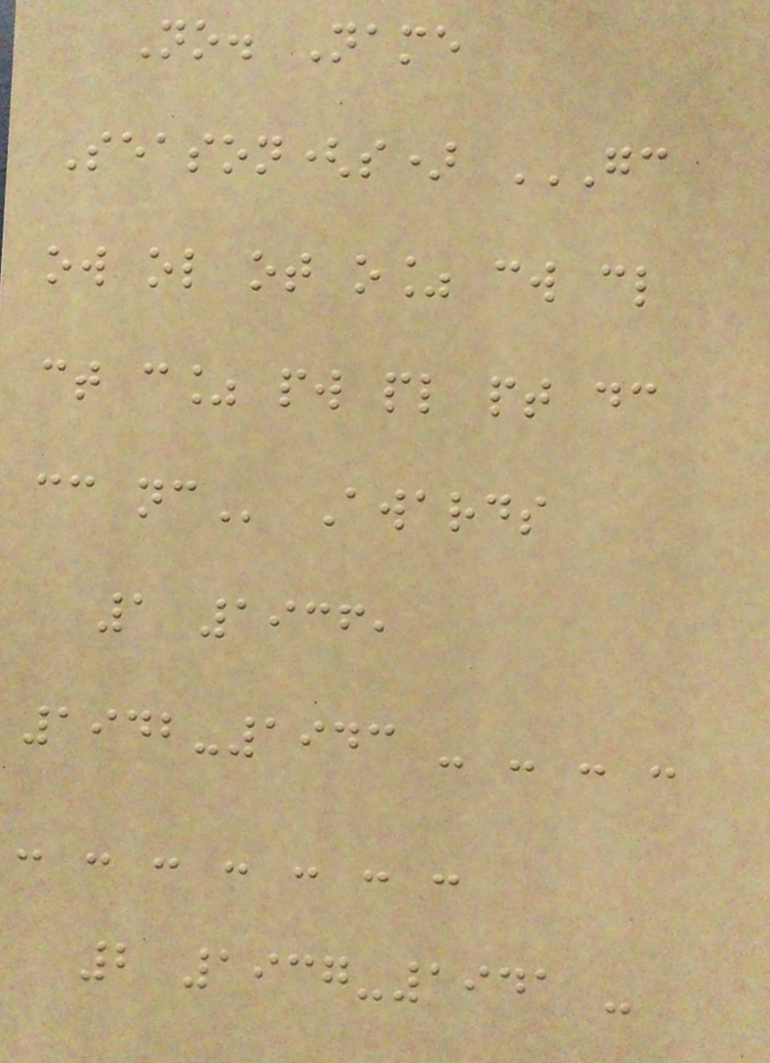No. Name
Season(s) GC
OW OL OT O% CW CL
CT C% PW PL PT DC
CC NC Awards
1 1936,
1942-1943 - - - -
- - - - - - -
2 1937-1941 -
